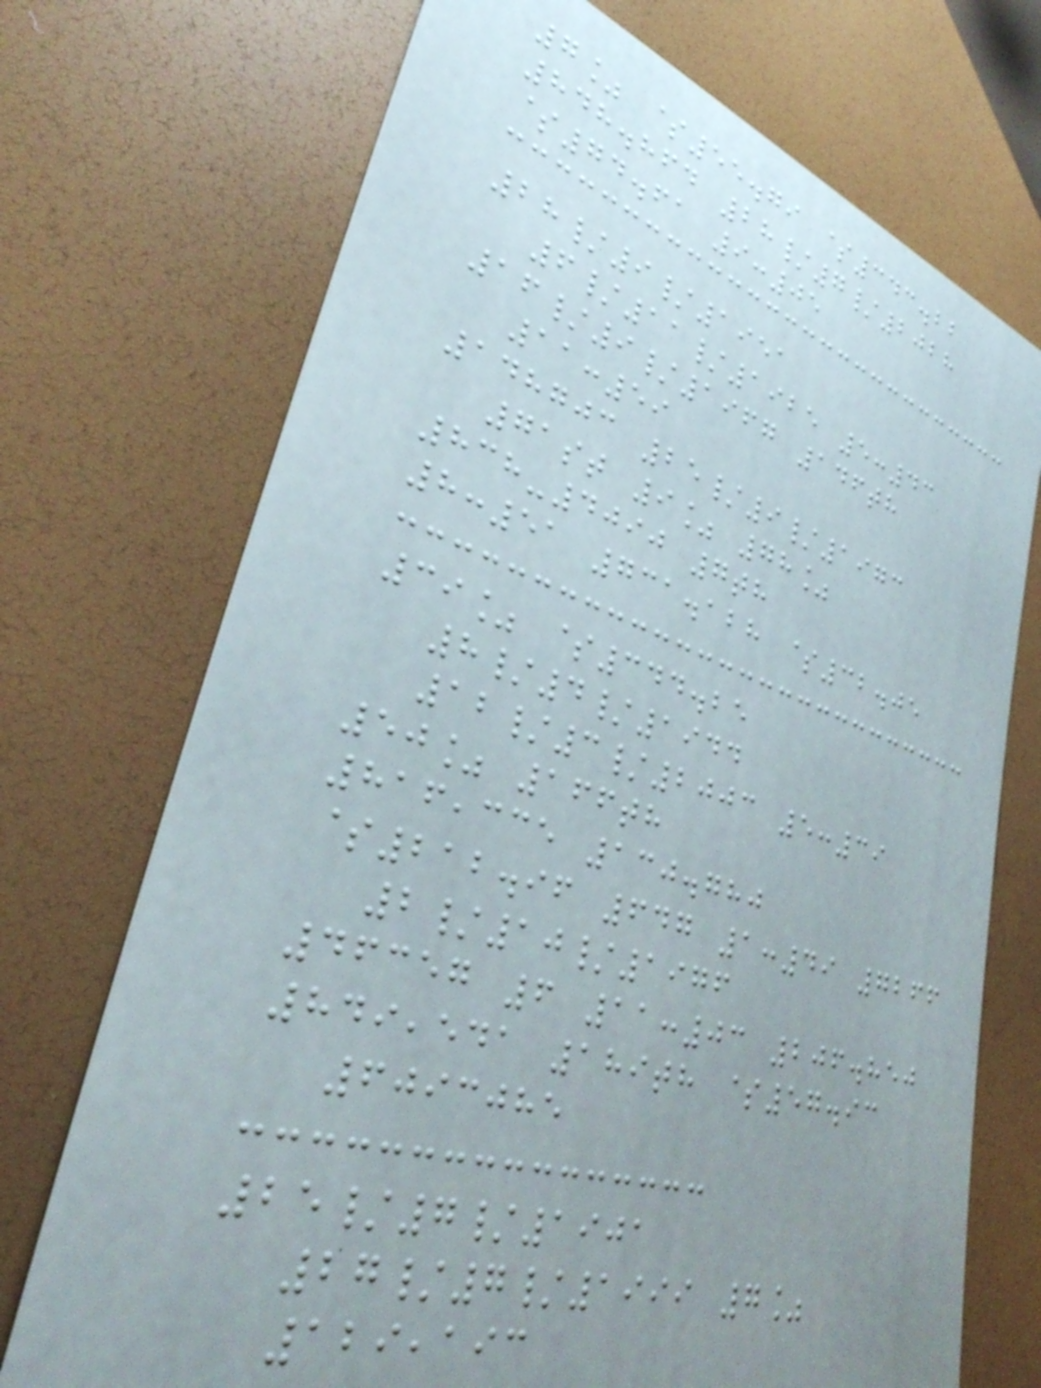7% $55.79 $343.22
848.864 28/7/2028
$74.61 9:05
28/9/1951
6/11/1925 5:43
16/9/1967 146th
11:59
148703 25/9/1973
71st 9% 78%
838-4090 7th
8:51 731.128 $32.05
39% $344.25
8/4/1944
12/3/2003 5:39
50% 166th
816,335 130.780
$212.96 647 1:49 7266
2/10/1976
46357 6 11:03 206.850
849,541 189th $57.93
6093085
25/7/1901
27/7/1999 7%
129,193
